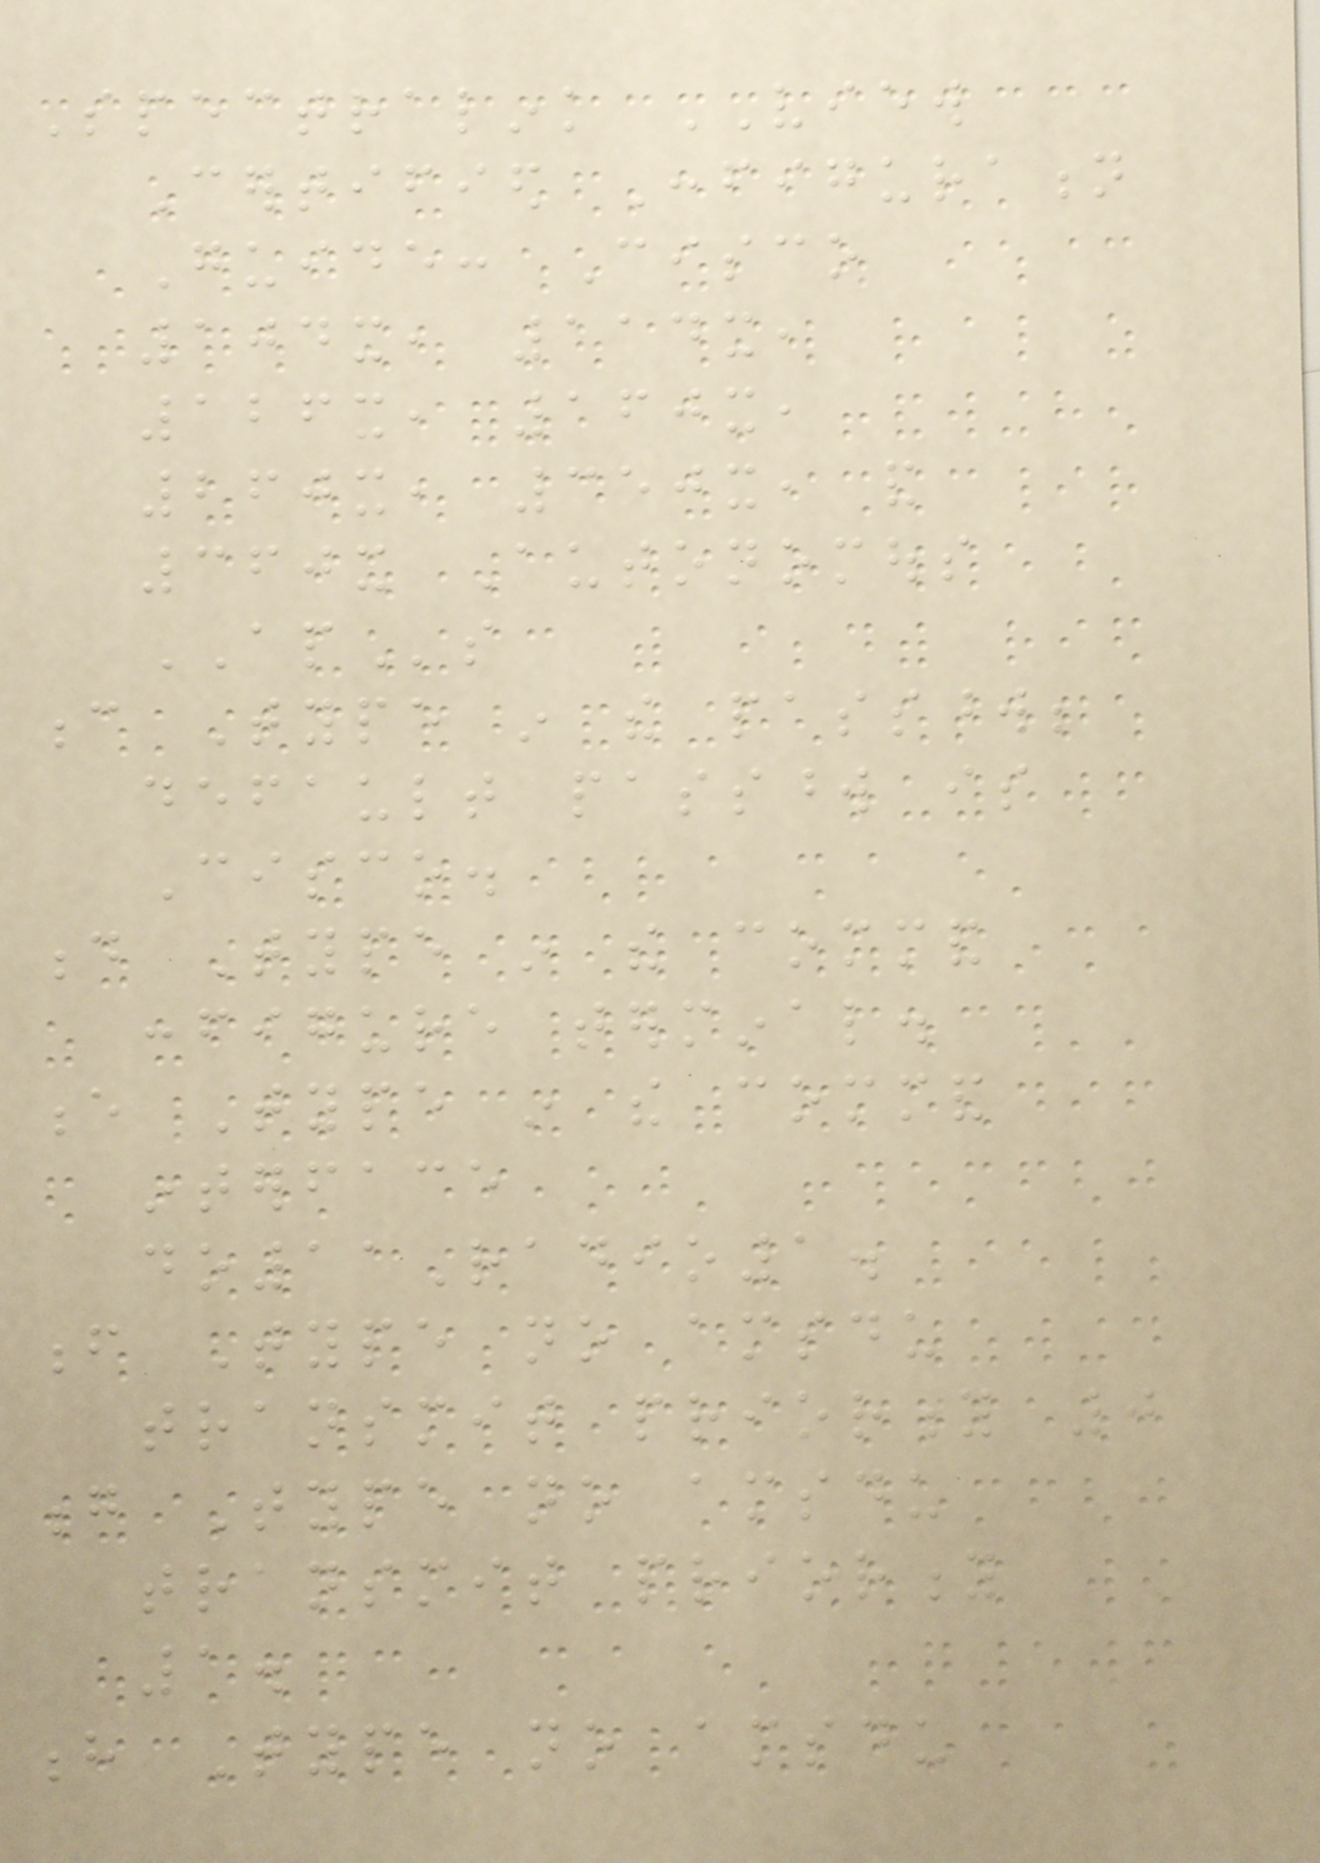Spectralink VIEW
Certified Configuration
Guide: Cisco
104x, 114x,
126x, 160x,
260x, 350x, and
360x Autonomous
APs
c Type in the password;
default password is
Cisco.
d Type in the command
configure terminal.
e Type in the command
interface
do11Radio1.
f Type no amsdu
transmit priority 0
g Type no amsdu
transmit priority
1.
h Type no amsdu
